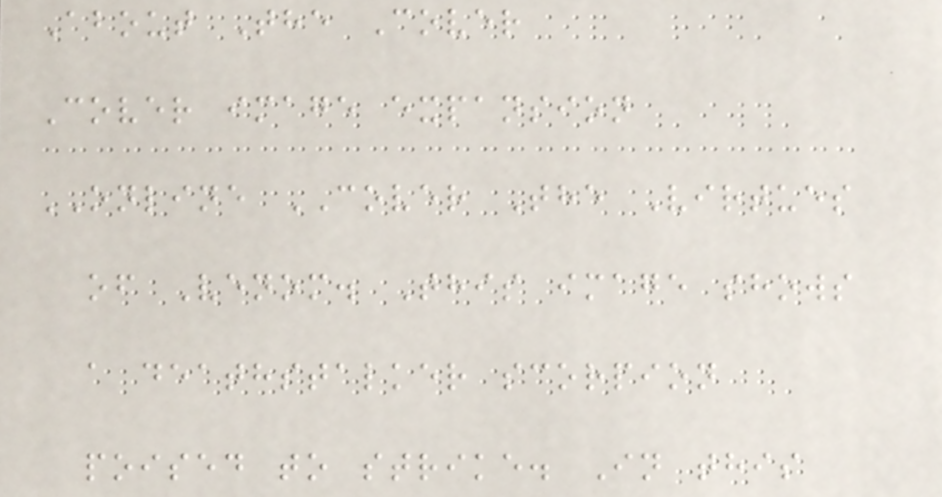About The Cover
Cover image expansion
ONLINE COVER The Virtues
of Venom. This image shows
a deathstalker scorpion
poised to strike. In this
